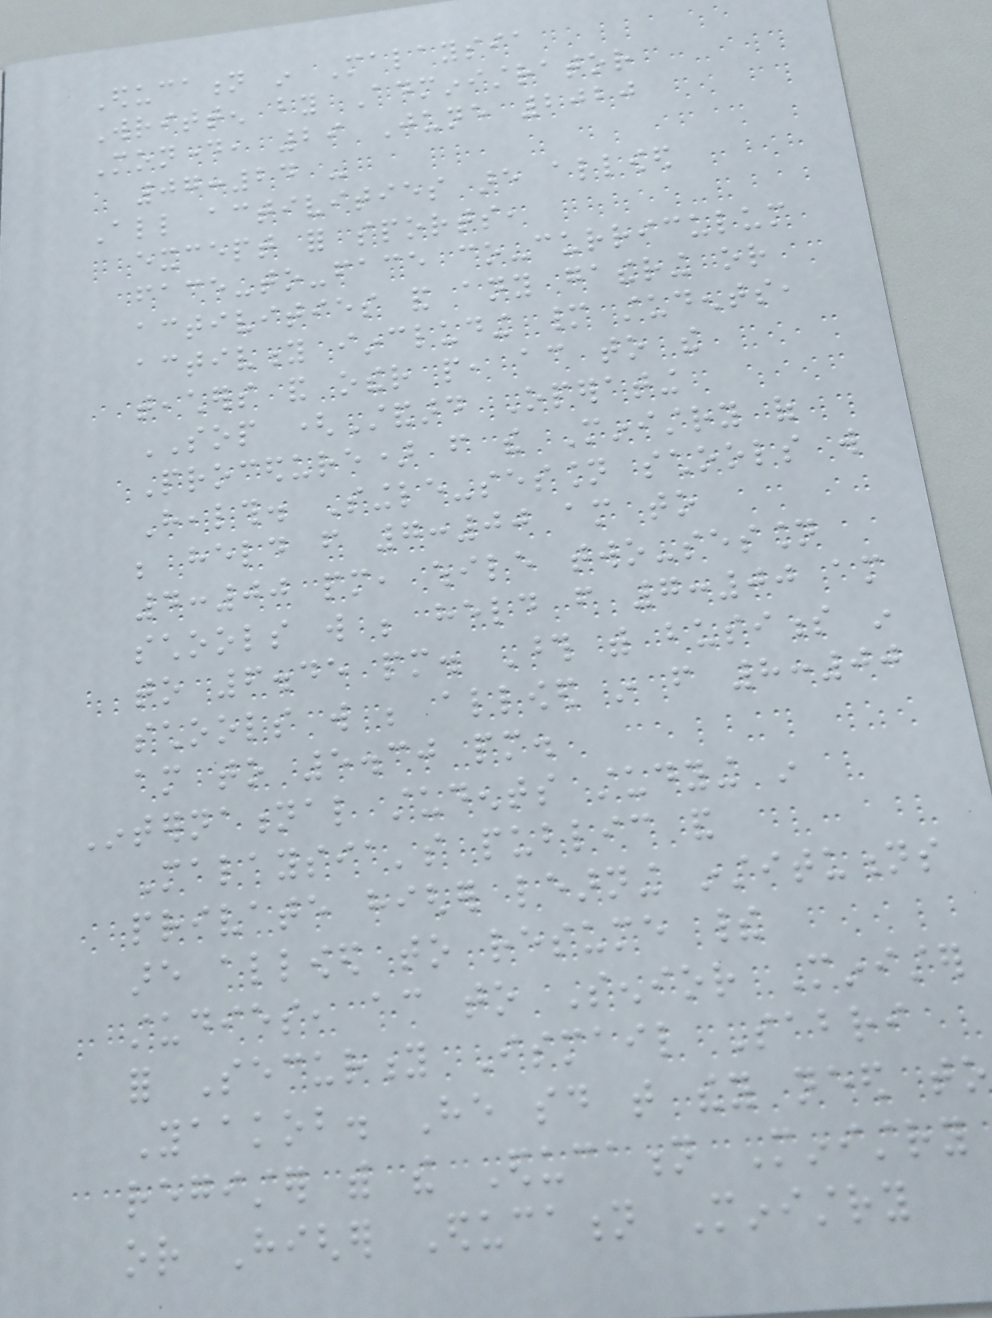Education in Malaysia
Written by Administrator
Monday, 29 June 2020
07:24 -
All activities are allowed
except for sports,
face-to-face co-curriculum
activities and any gathering or
activity iincluding many students,
teachers and other people, according to the
SOP (Standard Operating
Procedure) from the Ministry of
Health. Single-session schools will
be held from 7:00 am to
4:00 pm, while two-session
schools will be held from 7:00 am
to 6.45 pm. Those with business in
schools will be allowed in from 8:00
am to 5.30 pm.
International students studying in
Malaysia's public and
private higher learning institutions
are allowed to resume their
studies, according to Senior Minister
for Security Ismail Sabri
Yaakob. He said that they need to
register with the Education Ministry
or Higher Education Ministry
